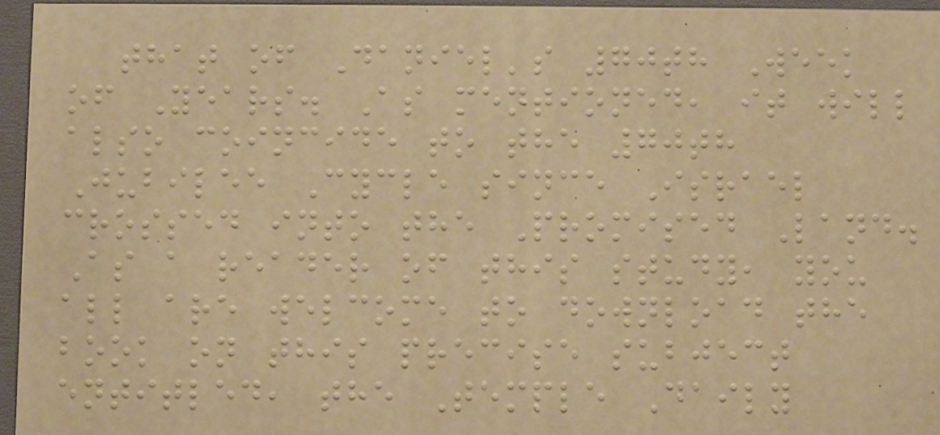that of Daniel's 70th Week
of Years. As mentioned, it will
also coincide to the 70th
Jubilee Cycle since Israel
crossed into the Promised Land.
As a reader of this study, you
all are welcome to download the
book on this precise subject
entitled, the Temple Daily
